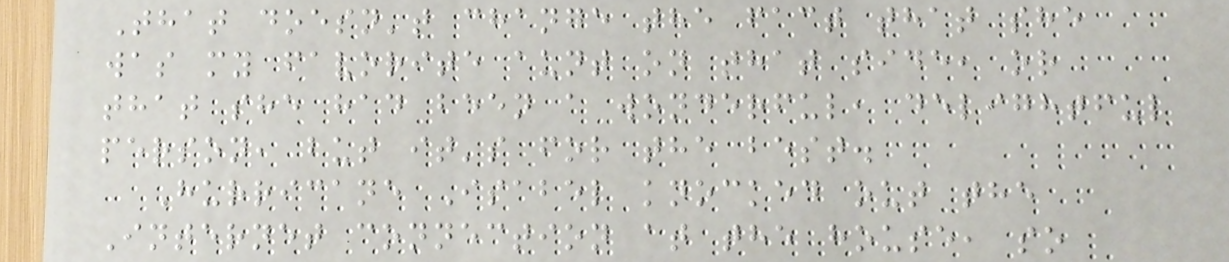That doesn't change the fact that she
was my favorite aunt on that side, or
that she had been a wonderful, delightful
person, but it's for the best.
Hurricane Isabel knocked out the
Internet connection at the house, so
